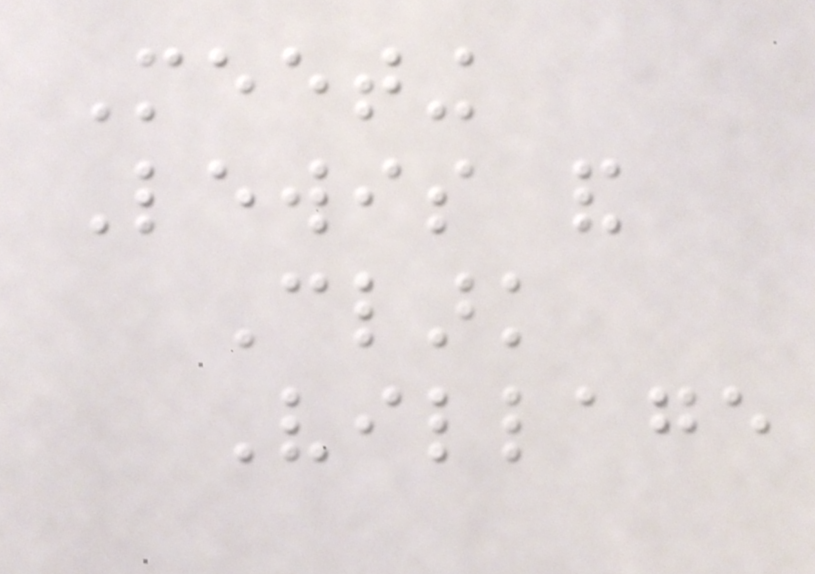Meeting
Lewis and
Clark
Village
